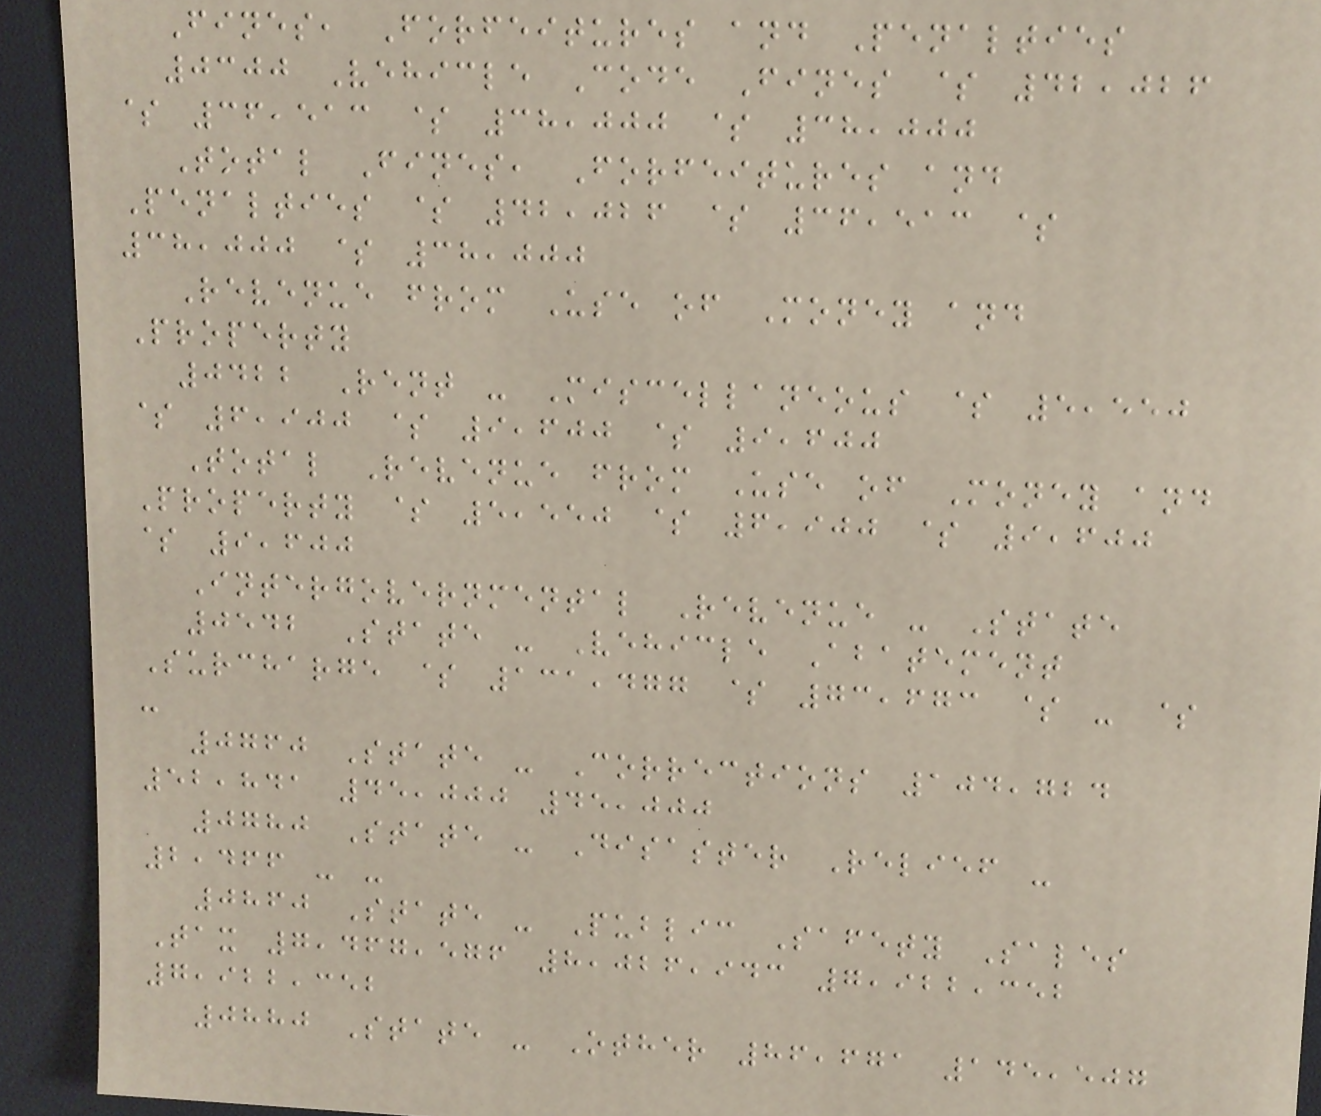Fines, Forfeitures and Penalties
0300 Vehicle Code Fines $ 42,026
$ 36,513 $ 38,000 $ 38,000
Total Fines, Forfeitures and
Penalties $ 42,026 $ 36,513 $
38,000 $ 38,000
Revenue from Use of Money and
Property
0422 Rent - Miscellaneous $ 5,550
$ 6,900 $ 9,600 $ 9,600
Total Revenue from Use of Money and
Property $ 5,550 $ 6,900 $ 9,600
$ 9,600
Intergovernmental Revenue - State
0542 State - Vehicle Abatement
Surcharge $ 131,477 $ 73,673 $ - $
-
0760 State - Corrections 104,724
52,841 45,000 45,000
0780 State - Disaster Relief -
2,466 - -
0860 State - Public Safety Sales
Tax 7,467,576 8,026,943 7,922,352
7,922,352
0880 State - Other 86,671 145,507
